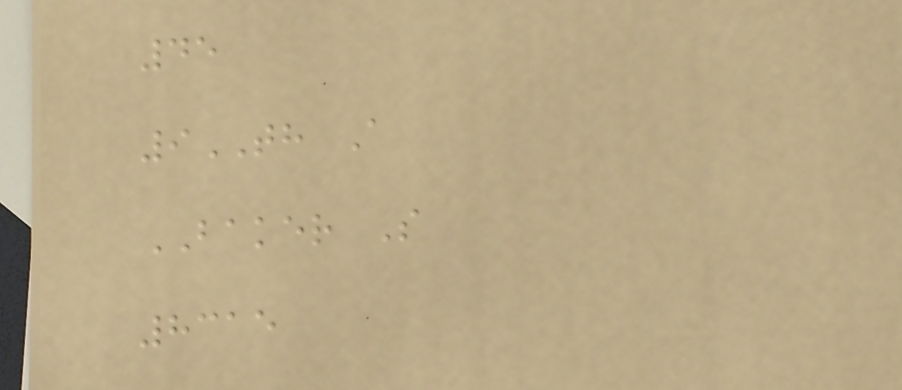45
9TH A
BAKER S
8315
